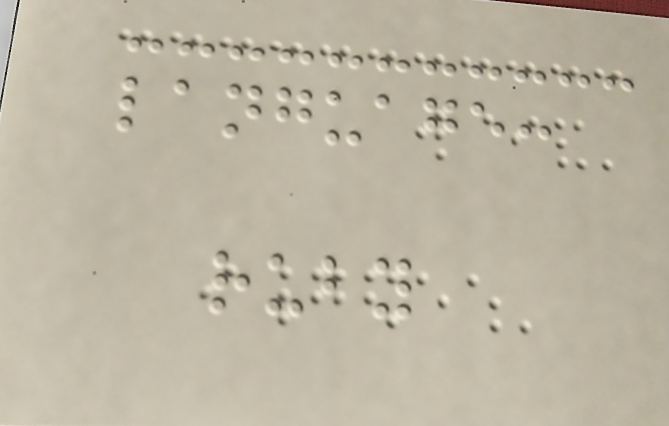language:
ruby
